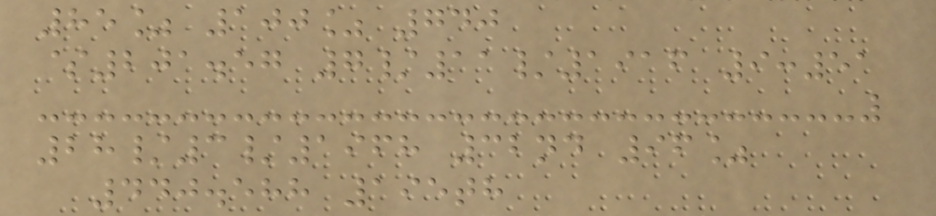85% 100% 740
$201.57 7/11/1916 9:51
28/3/1968 32nd 96%
440.588 195th
